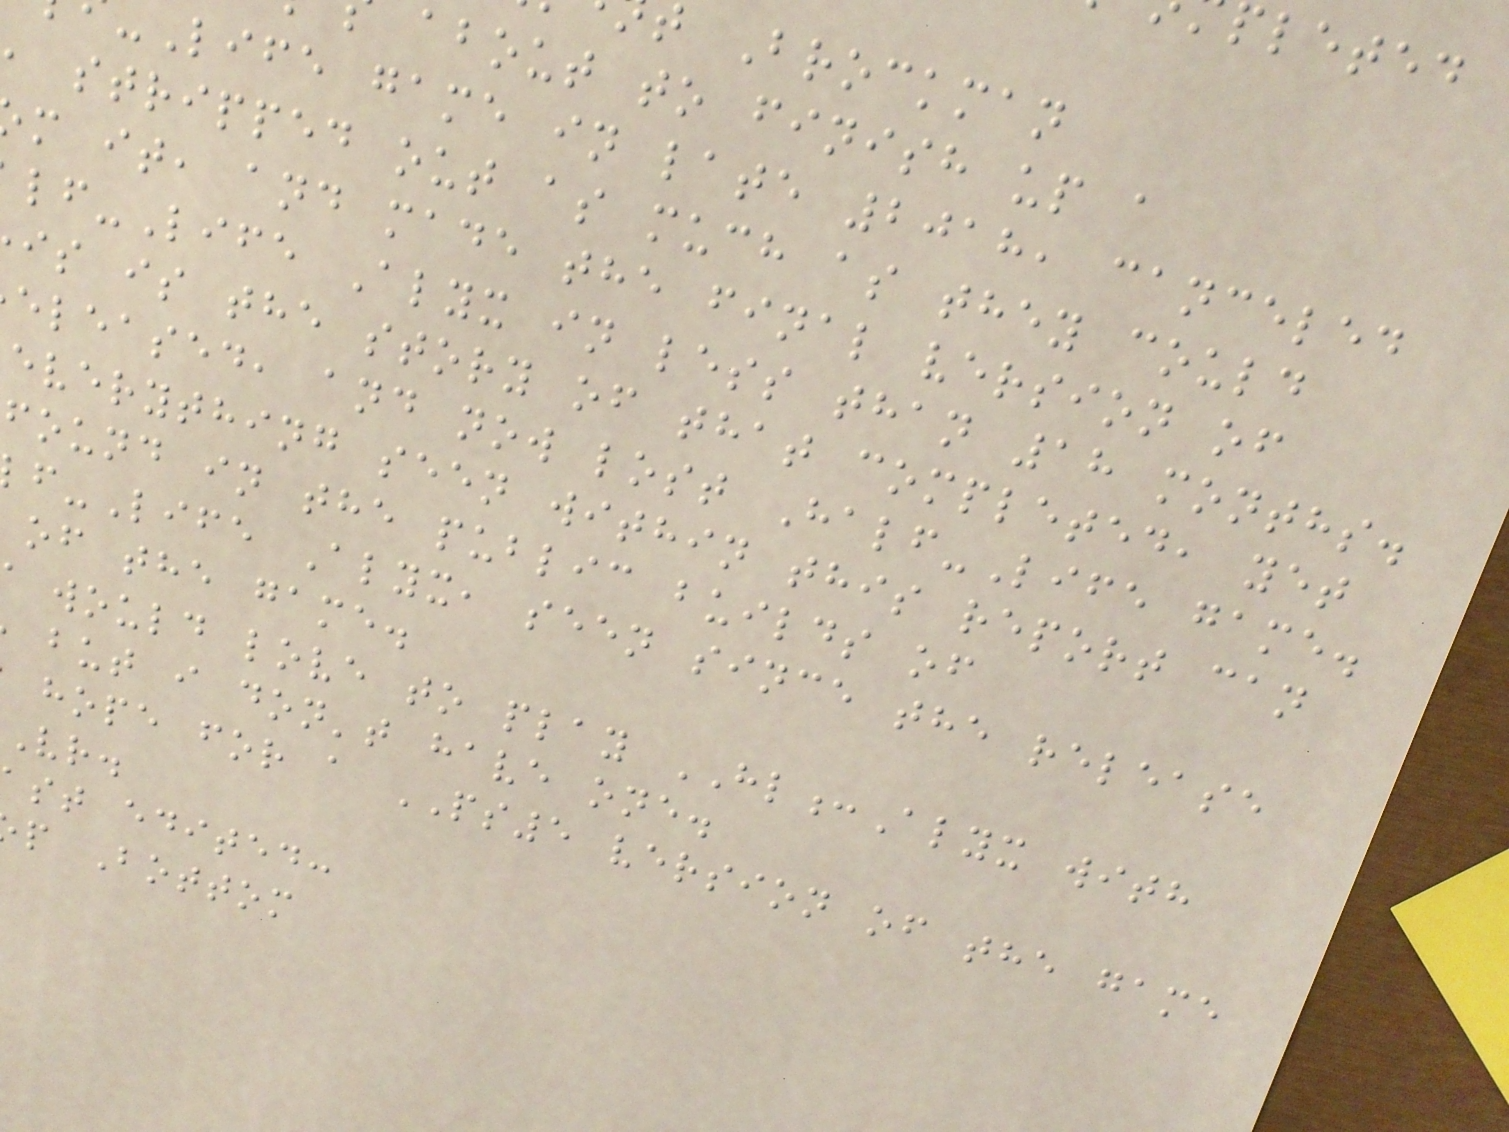Brockman
about to finish up a
Life game in late 2018, canceled
, stripped out as much as they could
m it, and made the final version of
lf-Life Alyx in less than 18 months.
is is the story of that completed, yet
eleased, and now lost Half-Life game.
everything seen within this report can
found in the public builds of
f-Life Alyx, seen since the release
of the game.
would love to play HL:Alyx with
but i don't have one.
hope for a PS5 version of the game
st edited:
p Bottom
